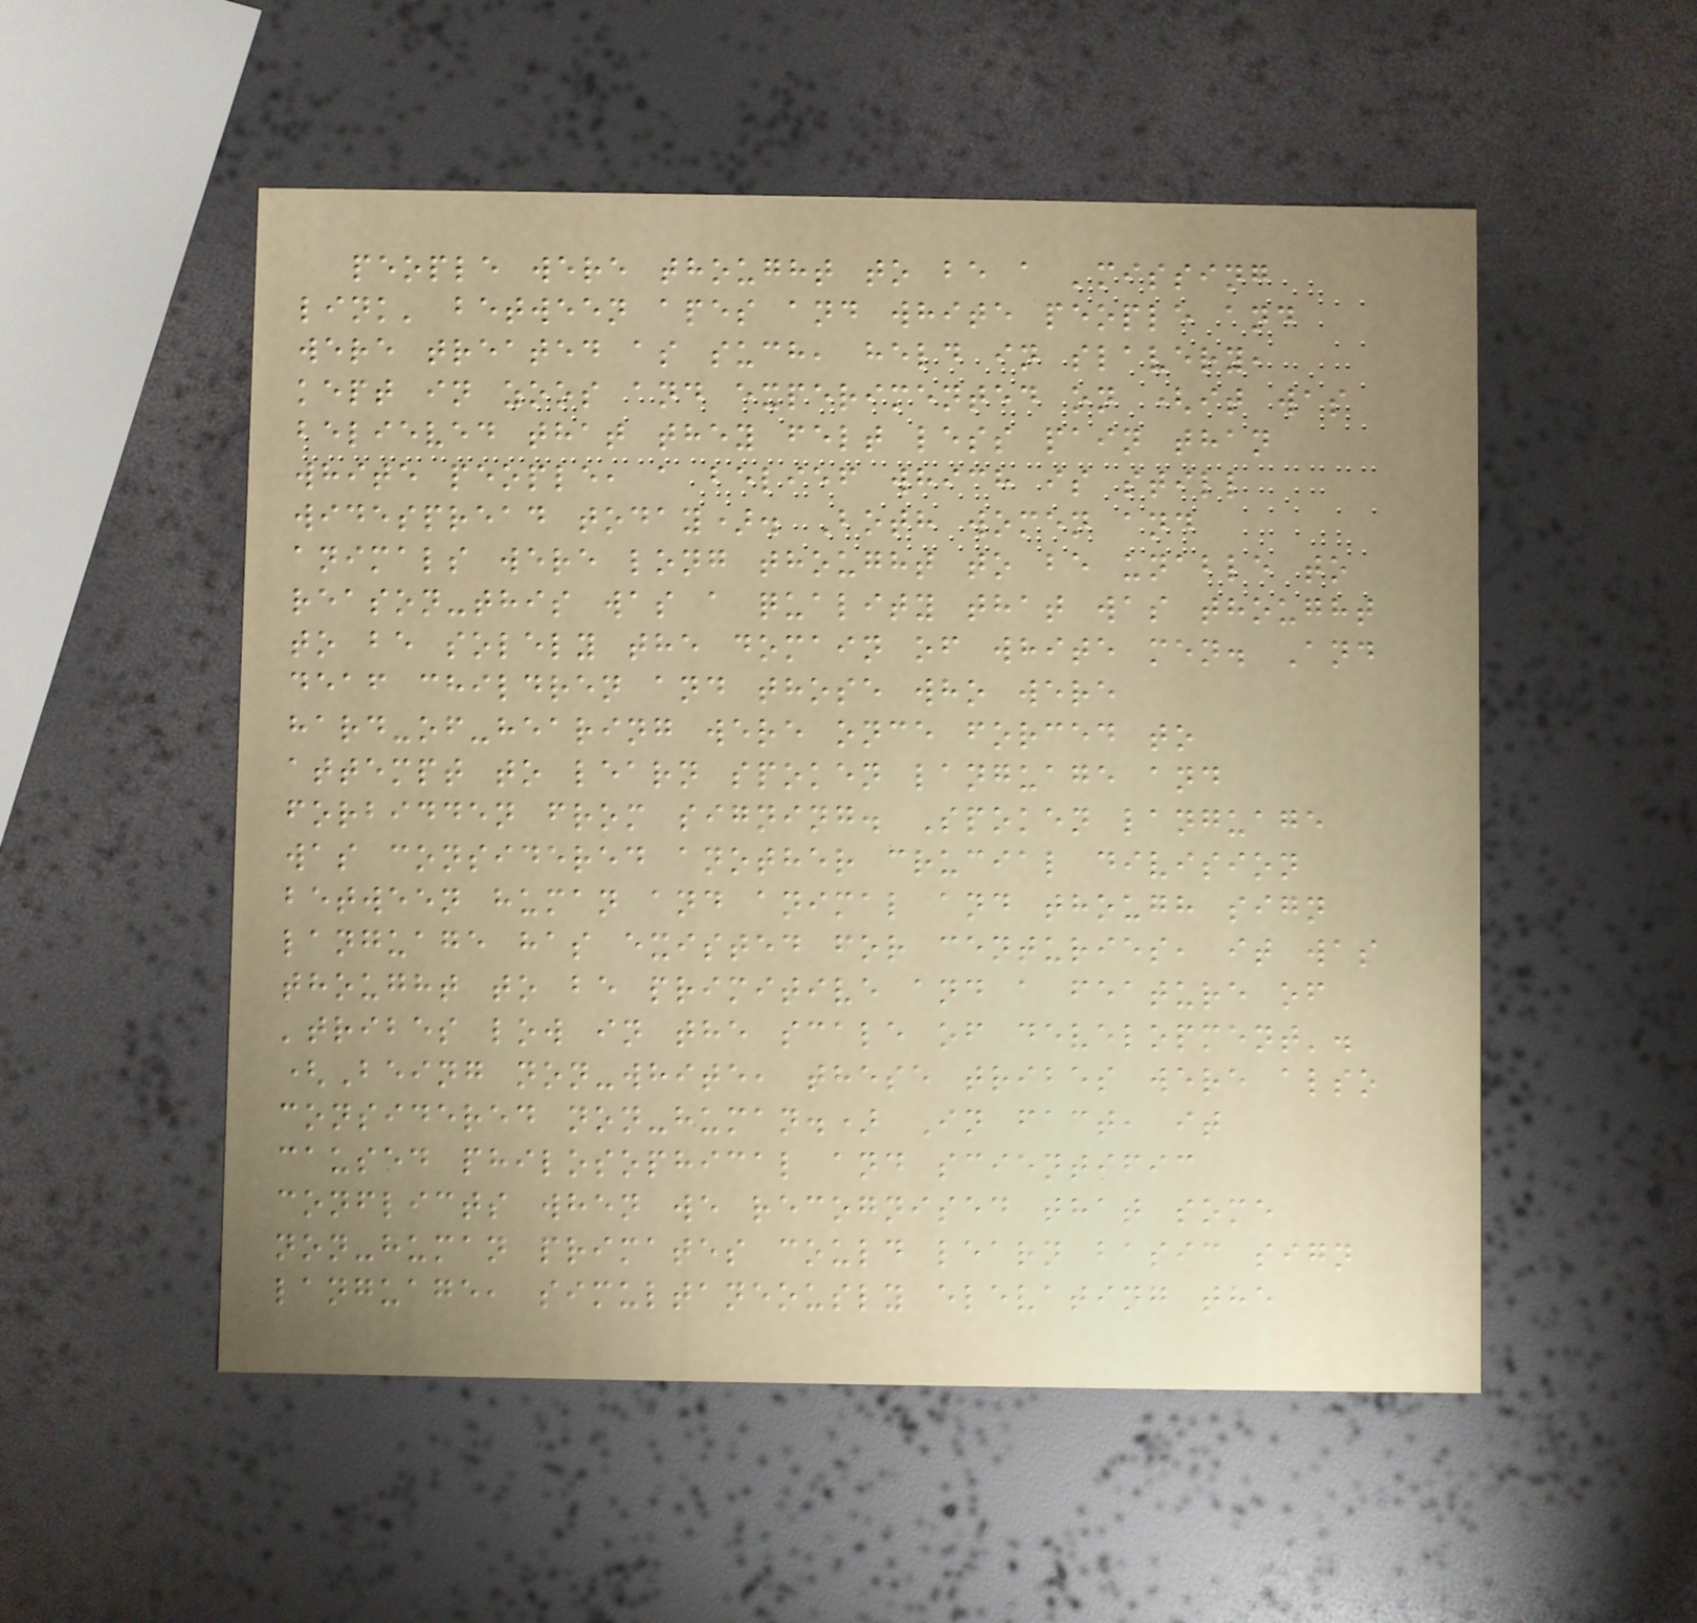people were thought to be a 'missing
link' between apes and white people and
were treated as such, held in slavery,
kept in zoos and experimented on (it was
believed that they felt less pain than
white people, a belief which is still
widespread today). Both women and
animals were long thought to be unable to
reason-this was a quality that was thought
to be solely the domain of white men. And
deaf children and those who were
hard-of-hearing were once forced to
attempt to learn spoken language and
forbidden from signing. Spoken language
was considered another crucial division
between human and animal and though sign
language has existed for centuries, it was
thought to be primitive and a feature of
'tribes low in the scale of development'.
(Being non-white, these tribes were also
considered non-human.) In fact, it
caused philosophical and scientific
conflicts when we recognised that some
non-human primates could learn basic sign
language, simultaneously elevating the
